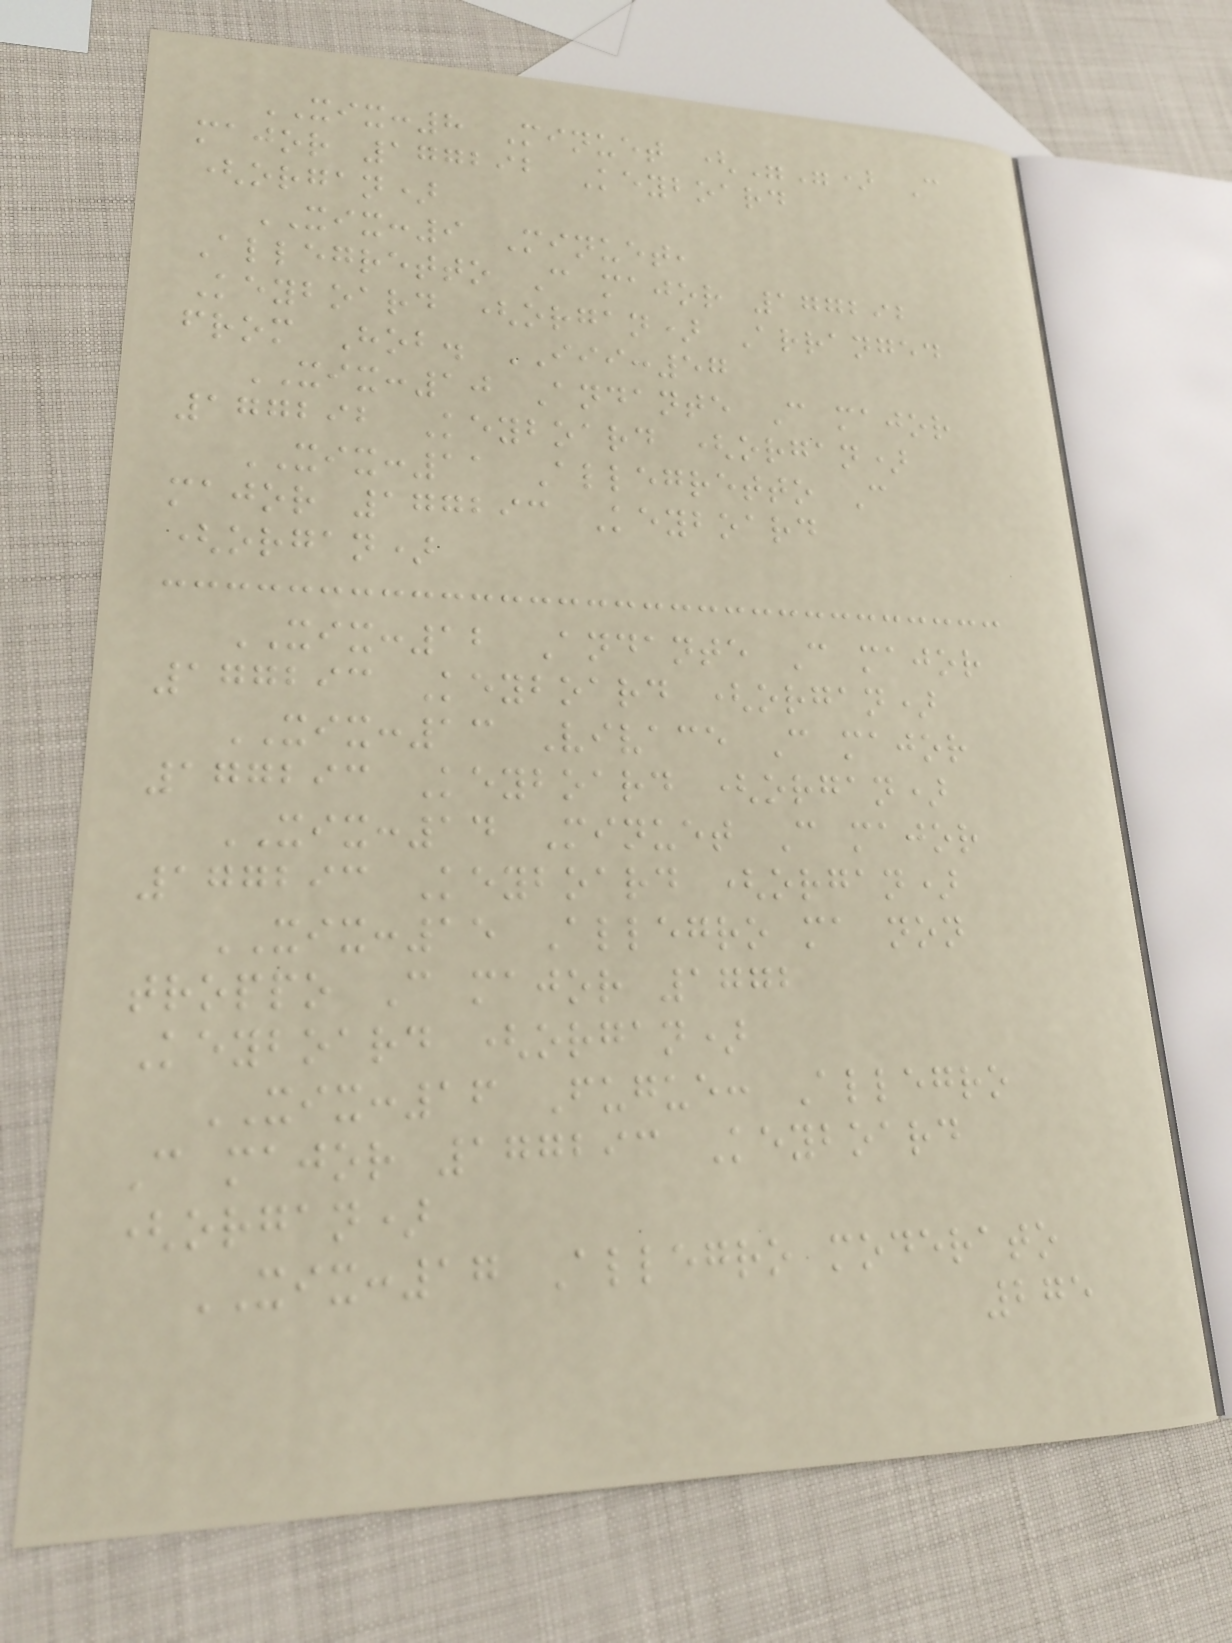XIX:8 Minuet ("") C
major 177292 Keyboard
(organ)
XIX:9 Minuet,
Allegretto C major 177292
Keyboard (organ) Arranged
from Hob. III:57
XIX:10 Andante C major
177292 Keyboard (organ)
XIX:11 Allegretto C
major 177293 Keyboard
(organ)
XIX:12 Andante C major
177293 Keyboard (organ)
XIX:13 Vivace C major
177293 Keyboard (organ)
XIX:14 Minuet C major
177293 Keyboard (organ)
XIX:15 Allegro ma non
troppo C major 1772
Keyboard (organ)
XIX:16 Fugue: Allegro
C major 177293 Keyboard
(organ)
XIX:17 Allegro moderato
275
